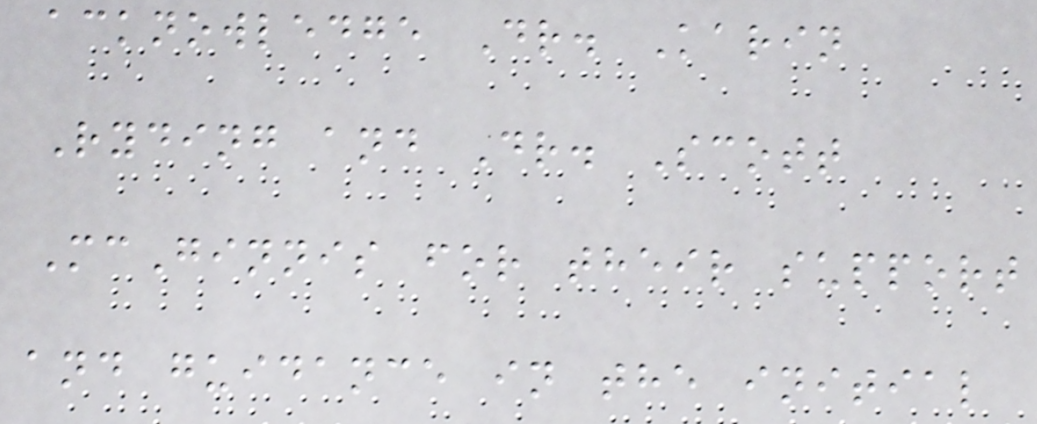acknowledge Dr. Karin
Ryding and Dr. Scott
McGinnis for their support
and guidance in the initial
